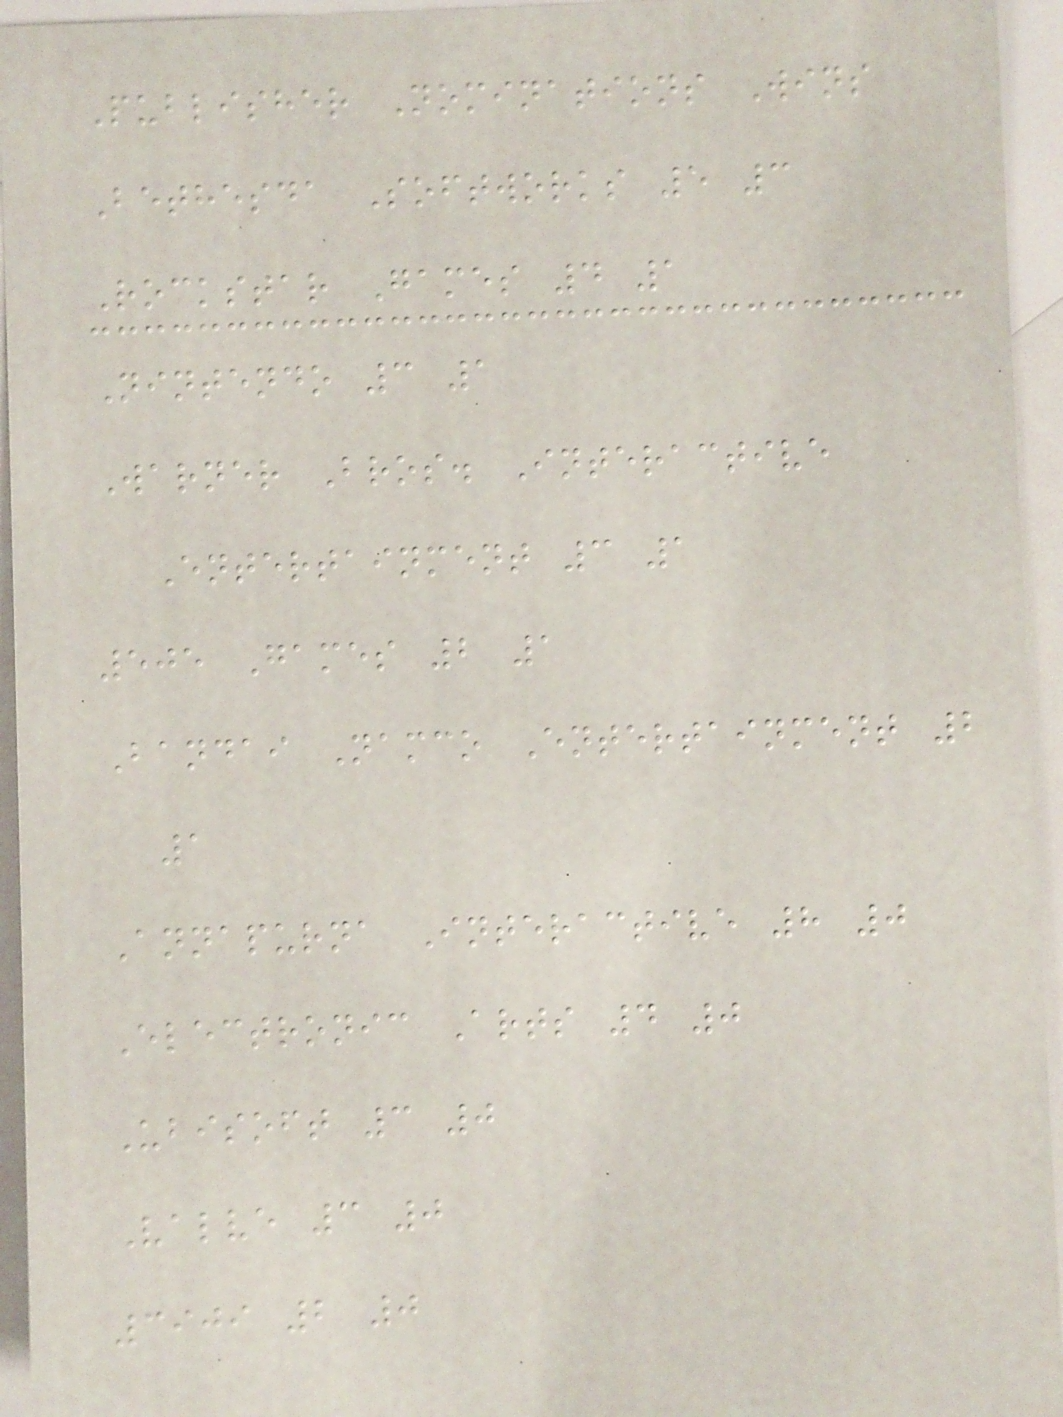Publisher Nominations Wins
Bethesda Softworks 5 3
Rockstar Games 4 1
Nintendo 3 1
Warner Bros. Interactive
Entertainment 3 1
505 Games 2 1
Bandai Namco Entertainment 2
1
Annapurna Interactive 8 0
Electronic Arts 4 0
Ubisoft 3 0
Valve 3 0
3909 2 0
